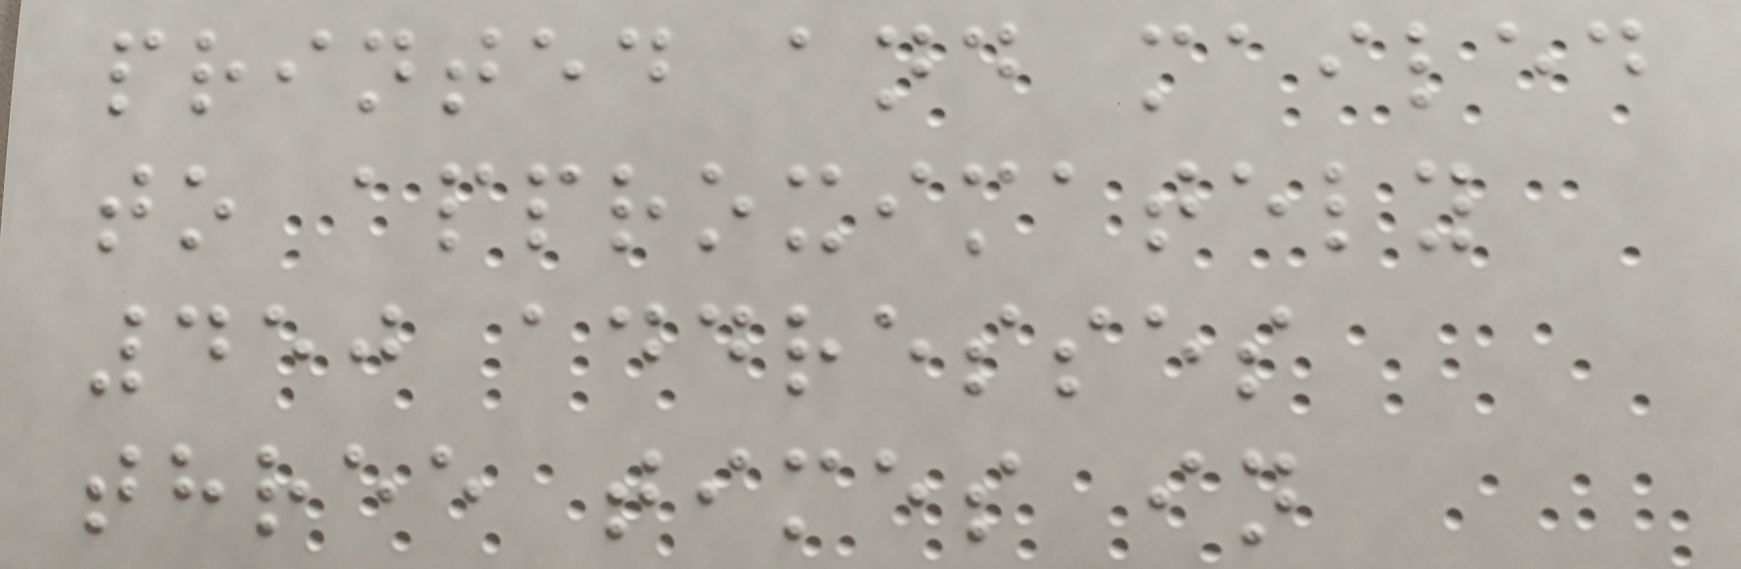printed and mailed
to approximately
450 addresses
three times in
